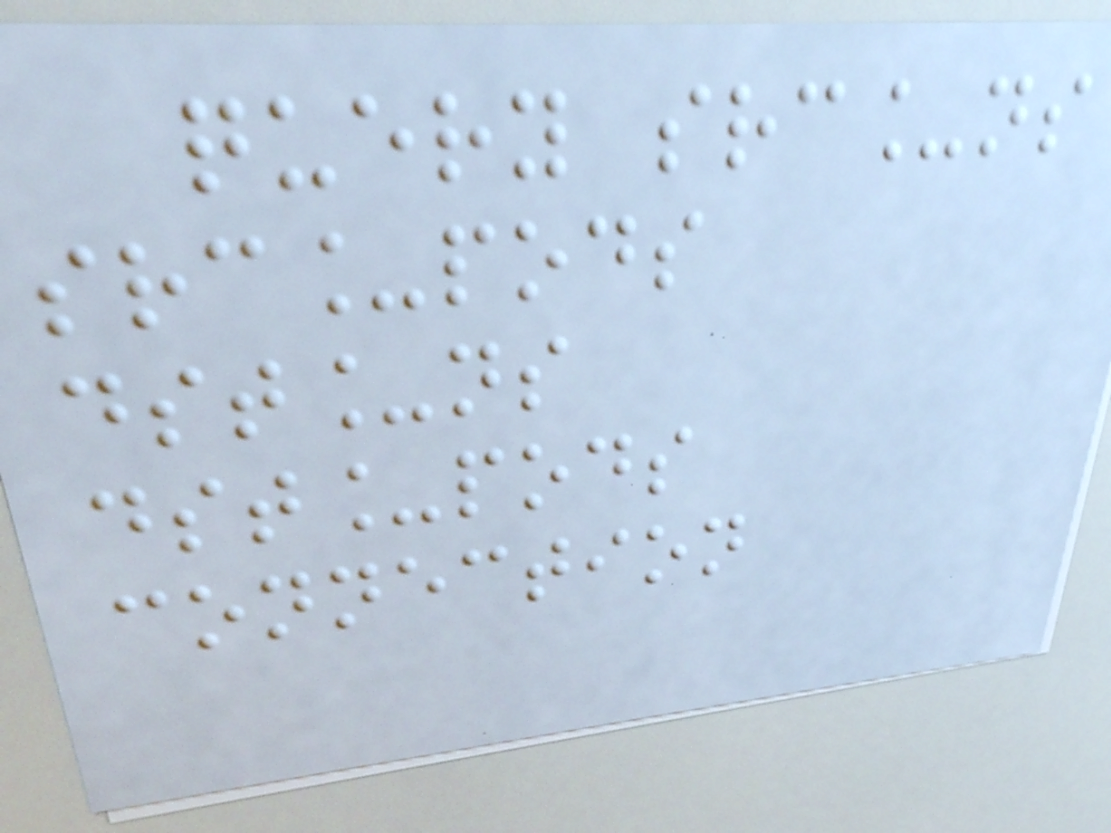query src_ns
src_pods
dst_ns
dst_pods
connection
